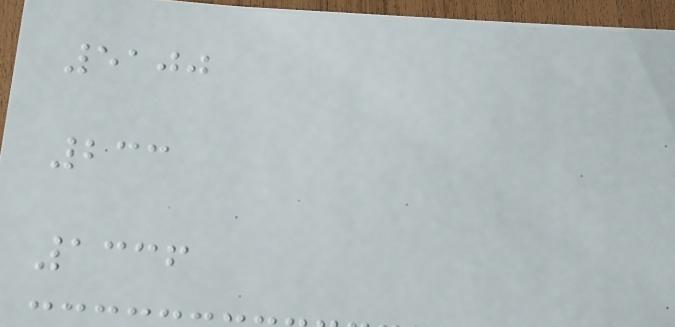5100
233
1336
